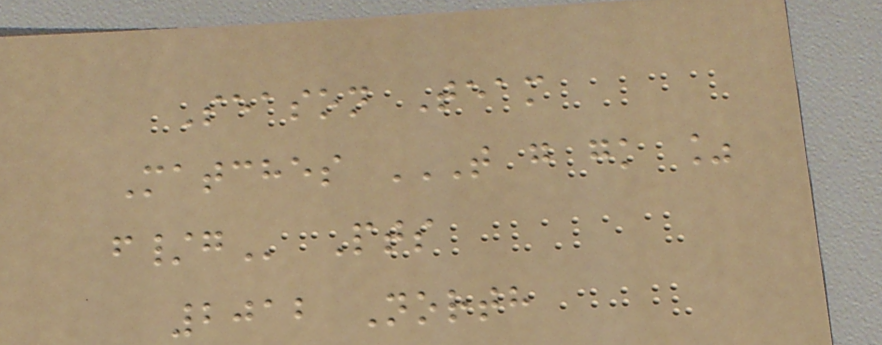Season Team
Matches T G GK %
F/G Pts
2012 North
